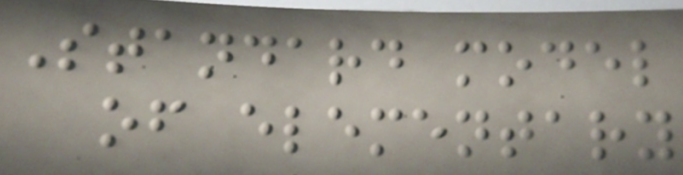Standard model
of elementary
